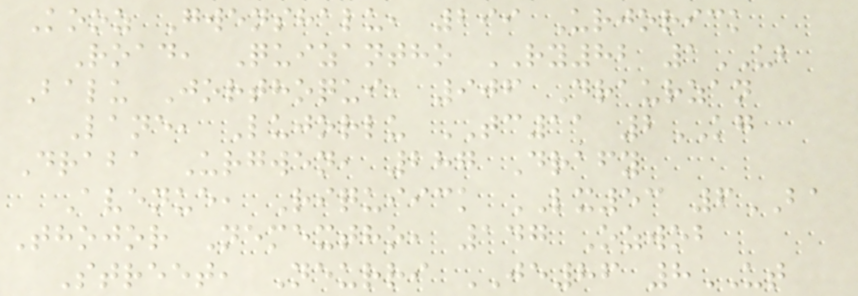Kooz Gwenshalu, 299 Urjorick
Road, Quizantho RY82 1UB
Balu Jorthoqui, 906 Draurzan
Lane, Lujorlu TC11 2KG
Draba Urgwen, 287 Drafy
Avenue, Riquiick LX53 6BA
Thojor Nemextho, 147 Ozwob
Street, Neurri JE86 8UT
